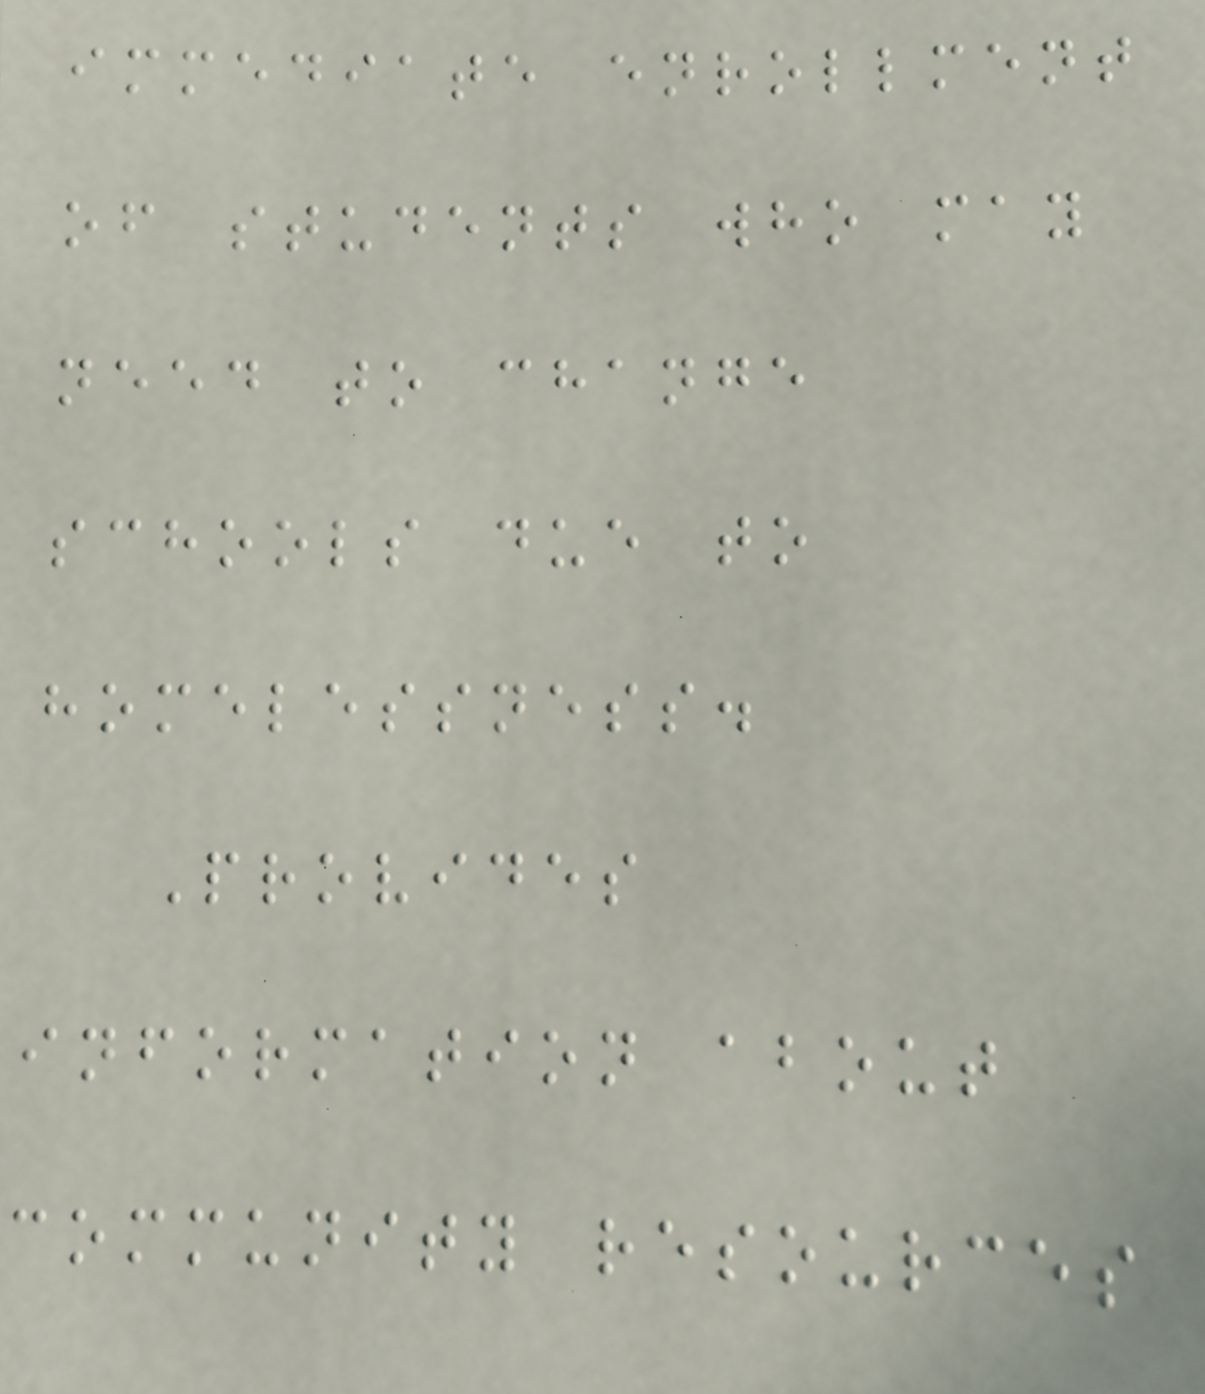immediate enrollment
of students who may
need to change
schools due to
homelessness.
Provides
information about
community resources
